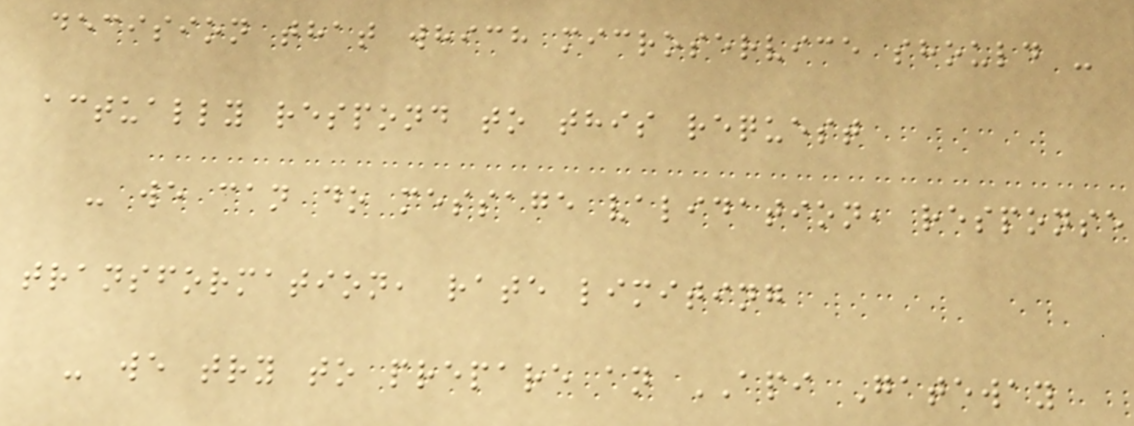decision that which microservice should -
actually respond to this request
- we can do message validation, response
transformation, rate limiting
- we try to prepare an API Gateway
